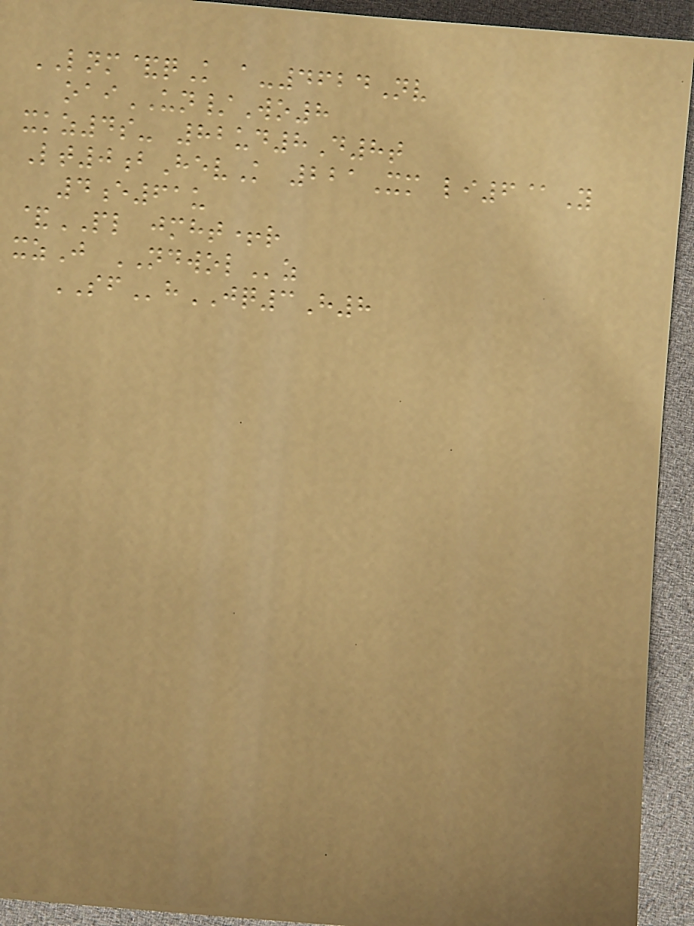LNM&qK a-4624Nv
oaiUN/Wo8
xkz4s- 82ud8D8t
Lt0bHevK 221Xm li6@Y
4e61u
&PL jmht+r
xzJ NDWOLz
SFhJQ3H8
